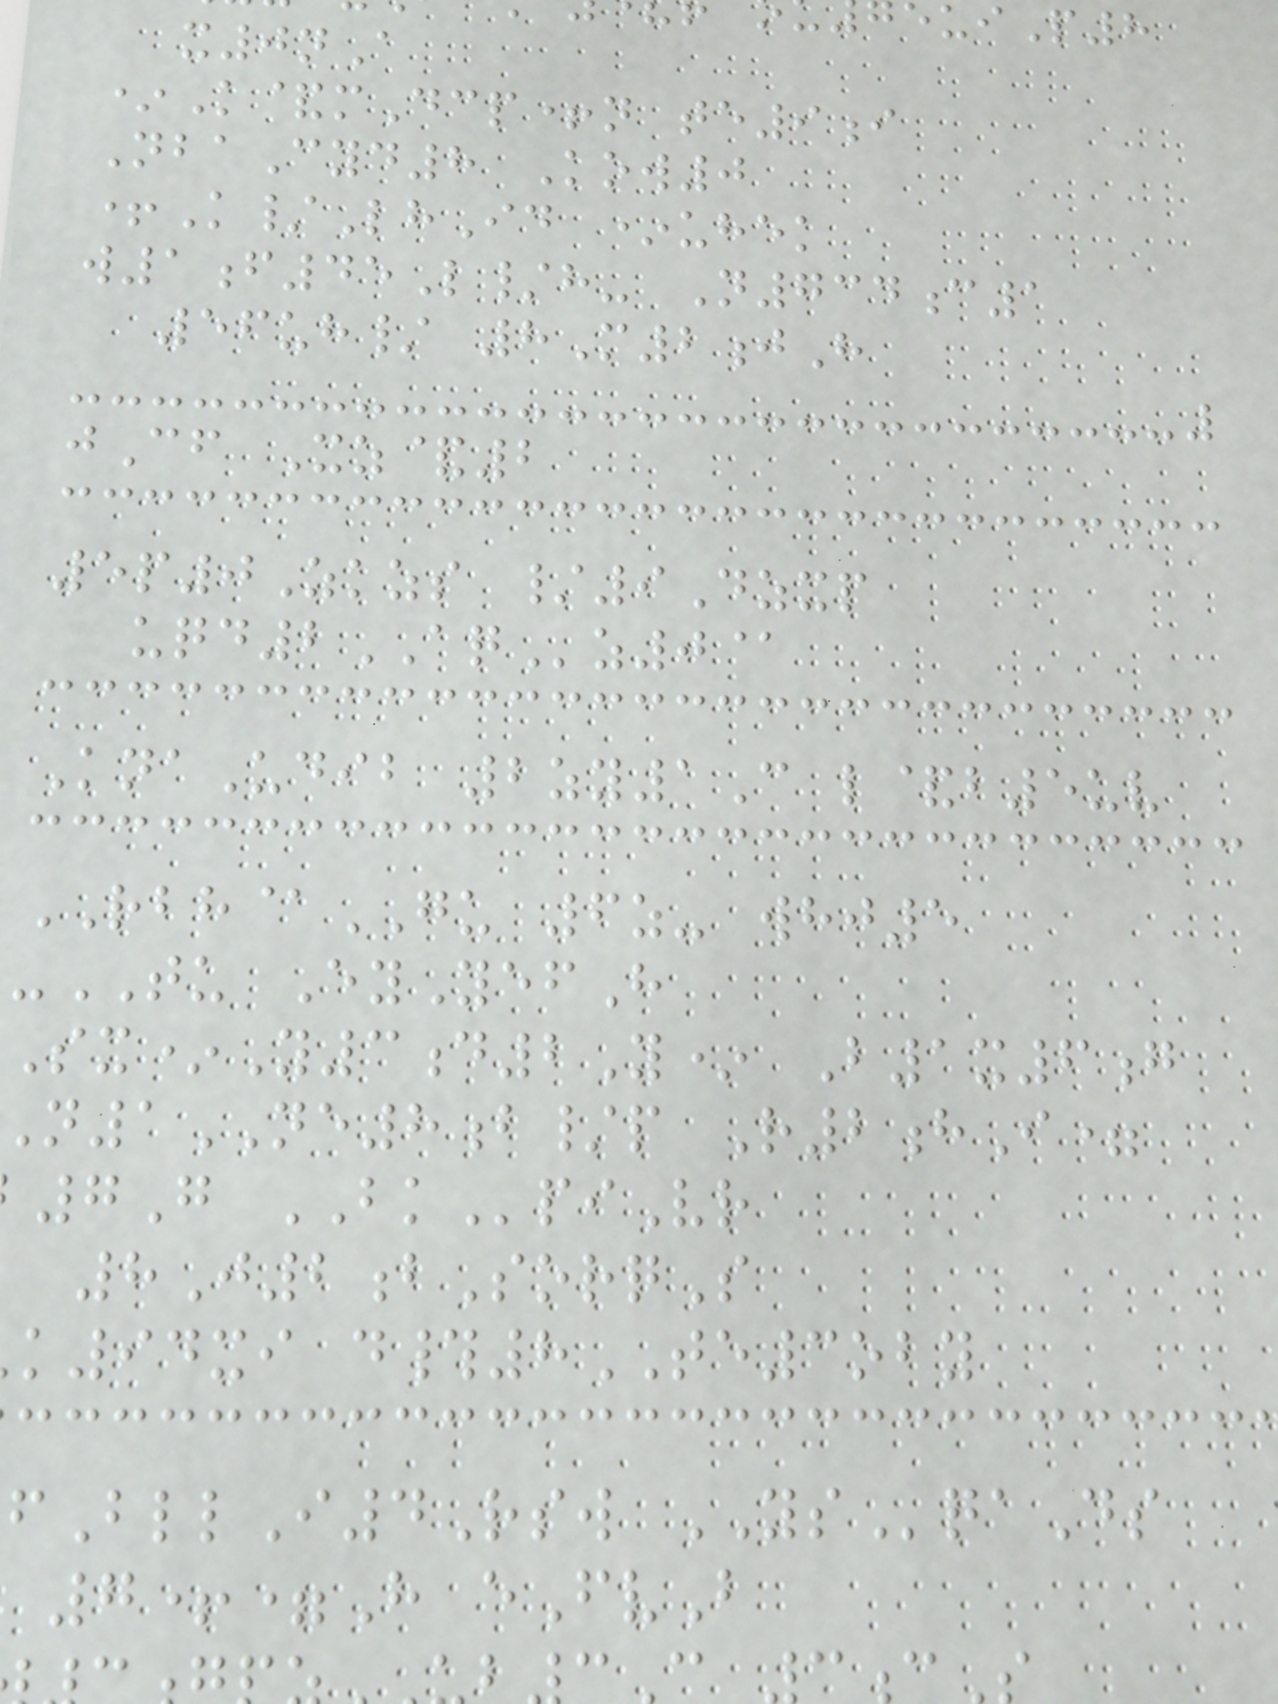x0nA
*K&mDcp+n te9i
NbaCyd8 Kow0
+K/LhId *uhek
w1f45L/h- N734c1
56uh/ 8M2jH
jCf Xz&2
5p0Zkzs /9Dzxp
uqd2AQz0@
KnaUdib 2zy1C l&b5uv
RBH@GU 6z- whj5
-TU EyYefH
Sx*Y3d2Y* B1x6g
1NE8b/p R2hI=
7G BKpiVr
8J2bSorqS
k94xi d#8TE3oby
BllI4Rsw YSqaDs
7+=H eFvB
